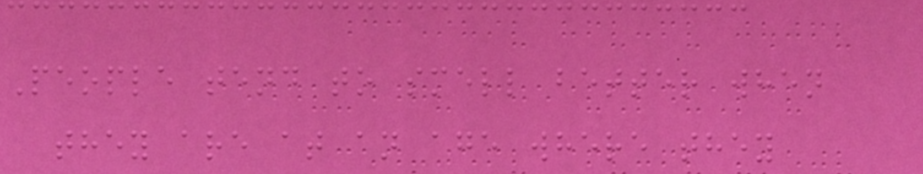People tend to smell better when
they are at an age where they
